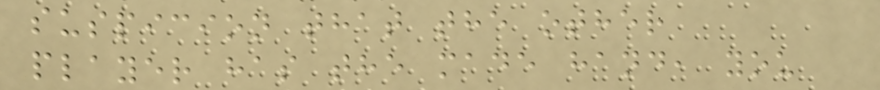suspicion that the other
player has the made hand, you
